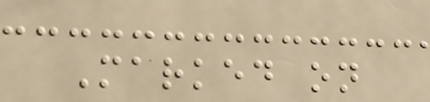Marked on
